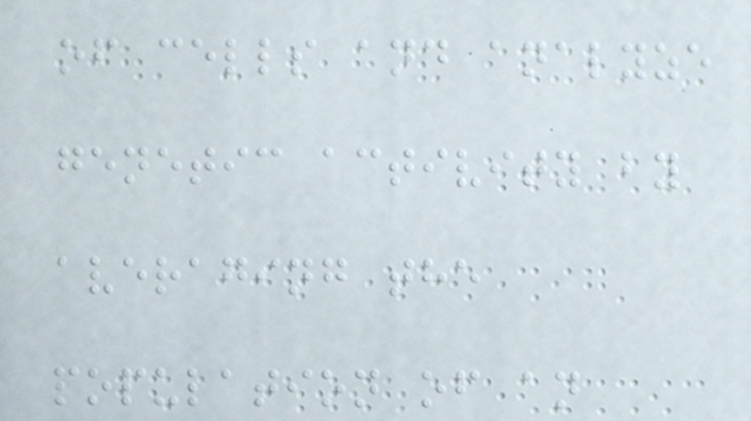of cells and analyze
genetic activity by
averaging the
population of an
